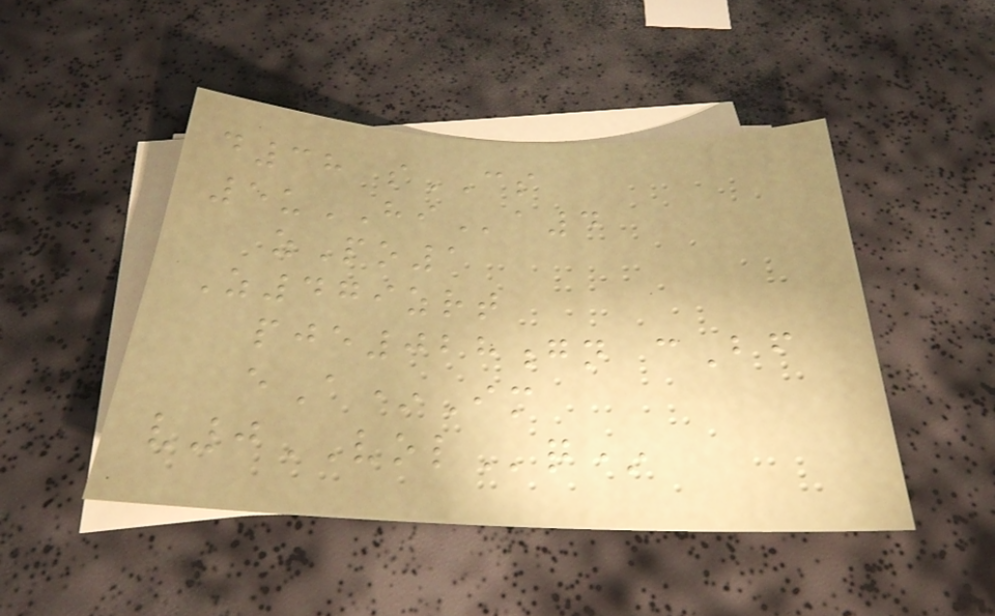d38 sCS
5uHIa4
zPo1
Z479zrt
pje028gn cBf
eA*Im
v0VOLq*
